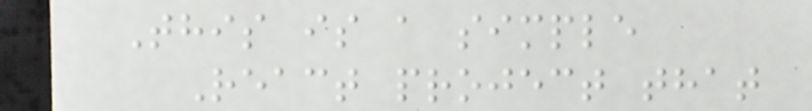This is a simple
React project that
